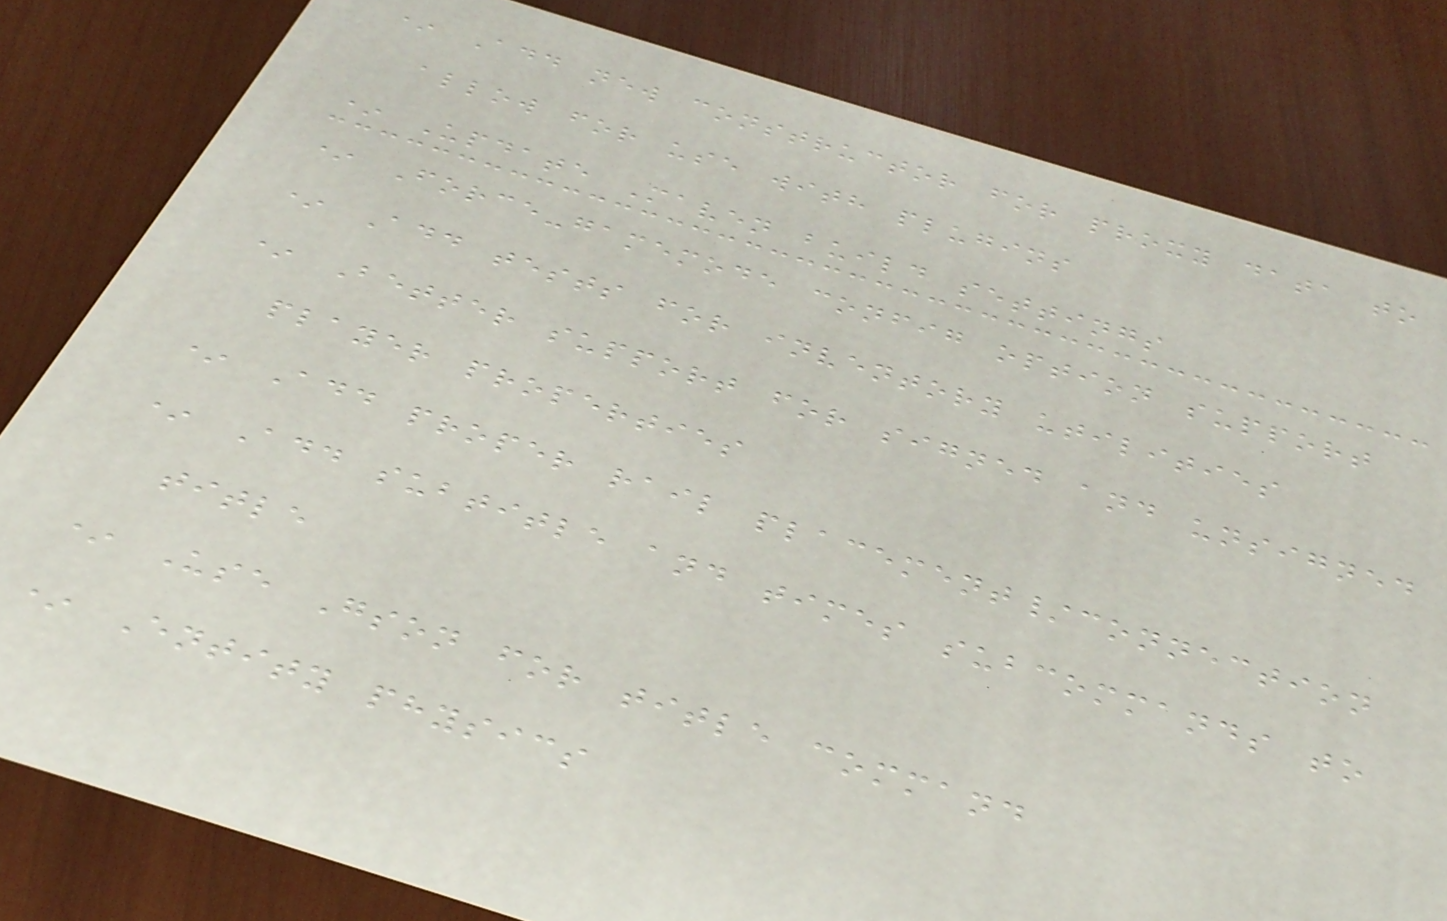* Add new constructor for proxy data to
allow for use with plugins
* Update Maven build settings
* Force-gamemode config option support
* Add tests for inventory utilities
* Better support for signed and unsigned
player properties
* Add proper rail placement/connection
* Add subtitle and times subcommands to
title
* Use Gson for title command
* Entity physics
